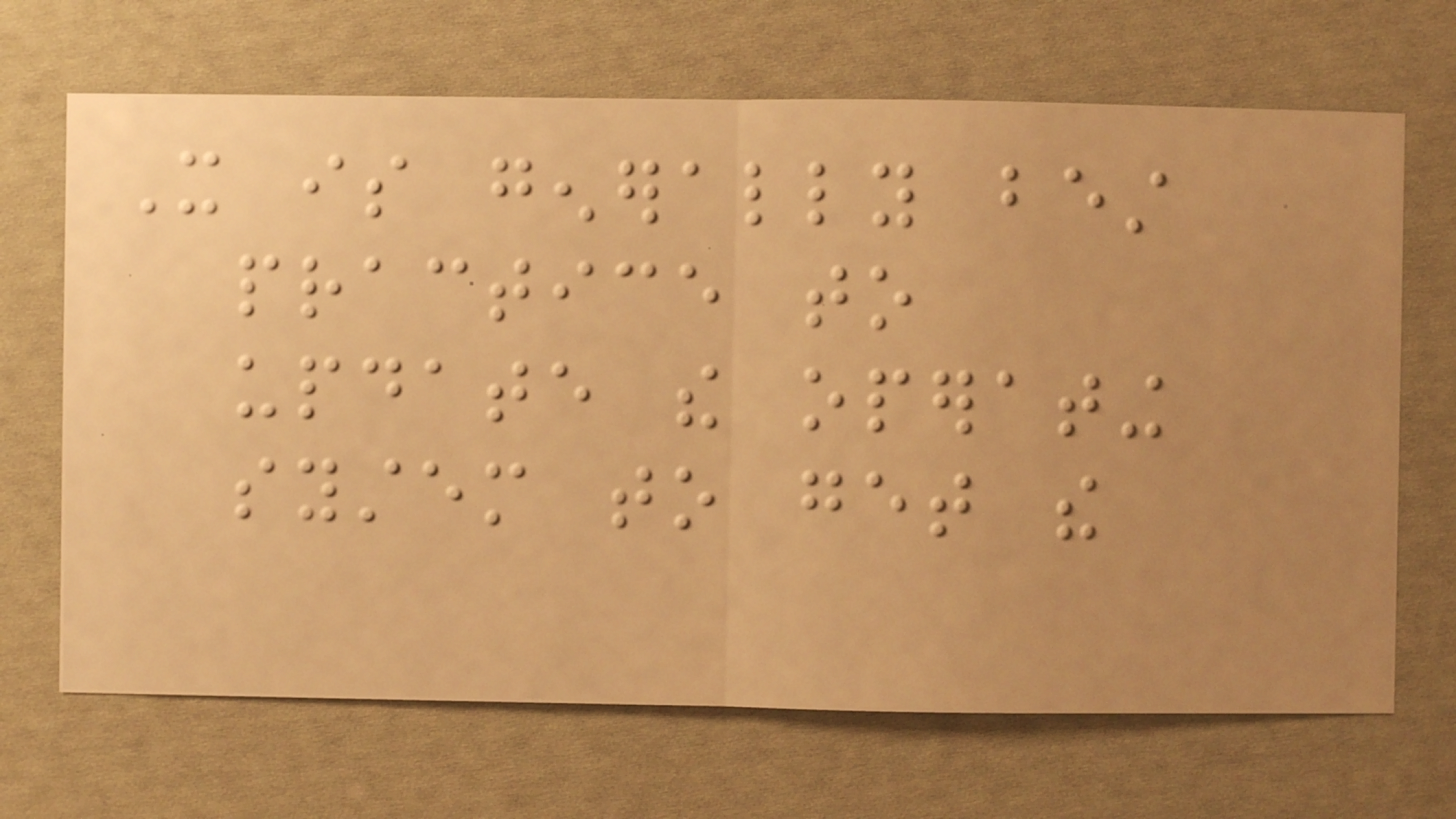It is generally best
practice to
update the operating
system to get the
